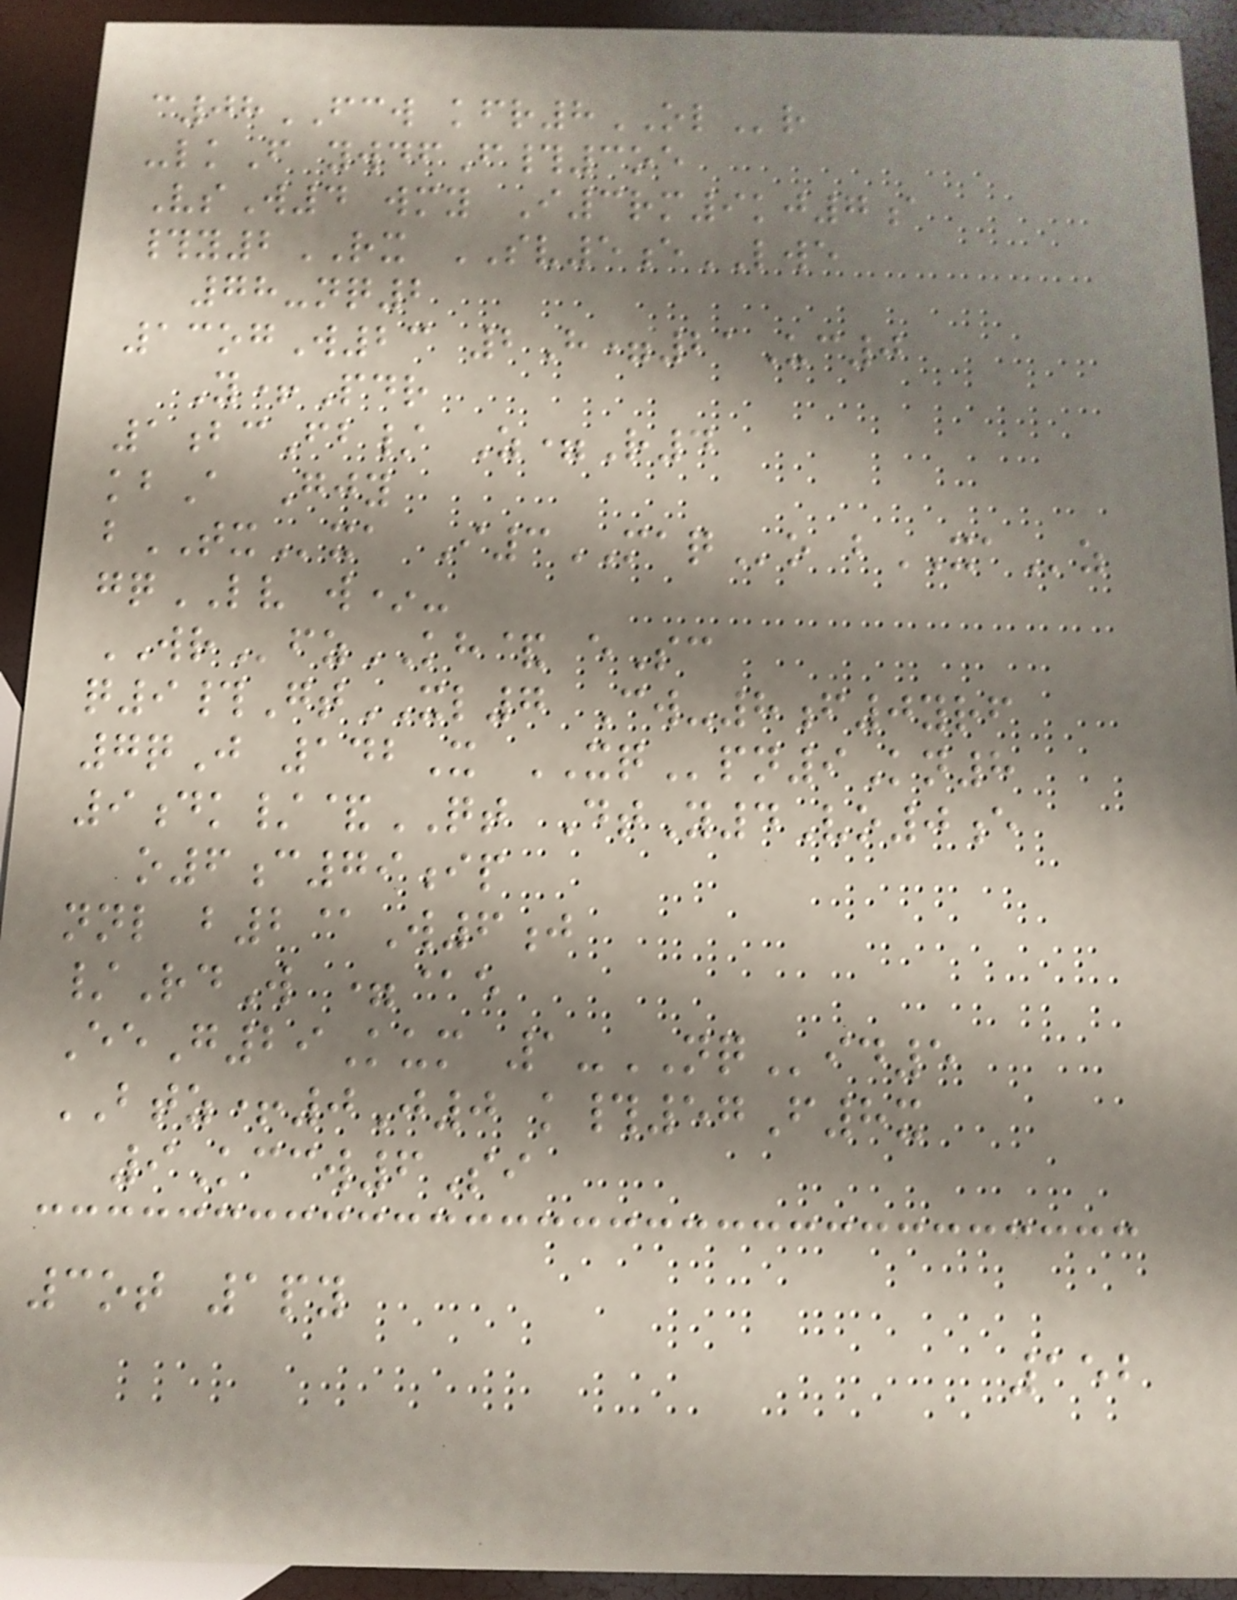c08FCW kfr8OLr
-lkF ywdfF#3oe
VsW4 wmy I3rm9kj7a
#y2RX SV5eLWE
78-nq2
13ogW23 2H=21Uc0
Y+Pdr
1bcFb/ Z=R4
kbA Gjy
bTXxa I3MAQo bXAz
gqLV w*-
WRfzKH& eSc
q9#GtXL7 Cw-8f0yrf
7qJ 142X XQpn9Kn8
9dk/&QT DtY4Vo0e
o6c79ip
nnl b2@W6j
/RdW =@e
EeG29Kum 1-NQid5
BTZ+0J0 k#57F8x
9Kccw6Si
3ot 1py
152
